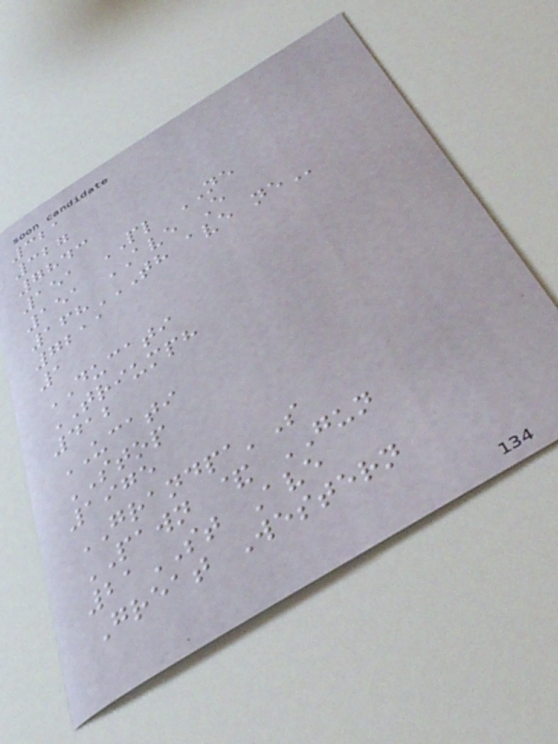321
327
7843
151 PL NE
151 AVE E
168TH AVE NE
7211
1
DUCATI
TRIUMPH
412
UCATI
STOP
1975
GRANDPA'S
PAWN & GUN
21ST Ave
Great Western
